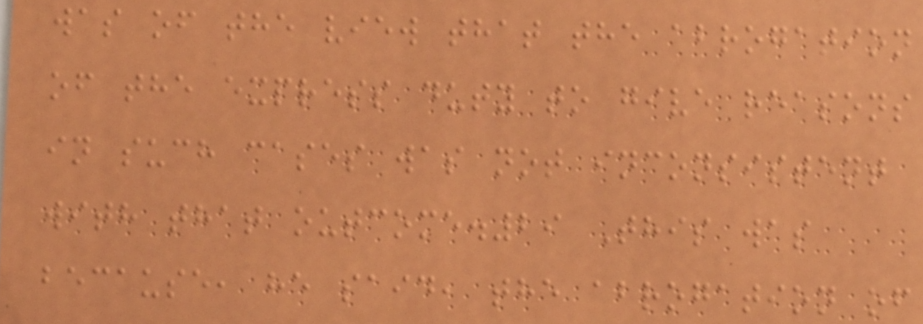was of the view that the abrogation
of the express duty to give reasons
in such cases was not inconsistent
with that outcome.29 This was
because, he said, the abrogation of
